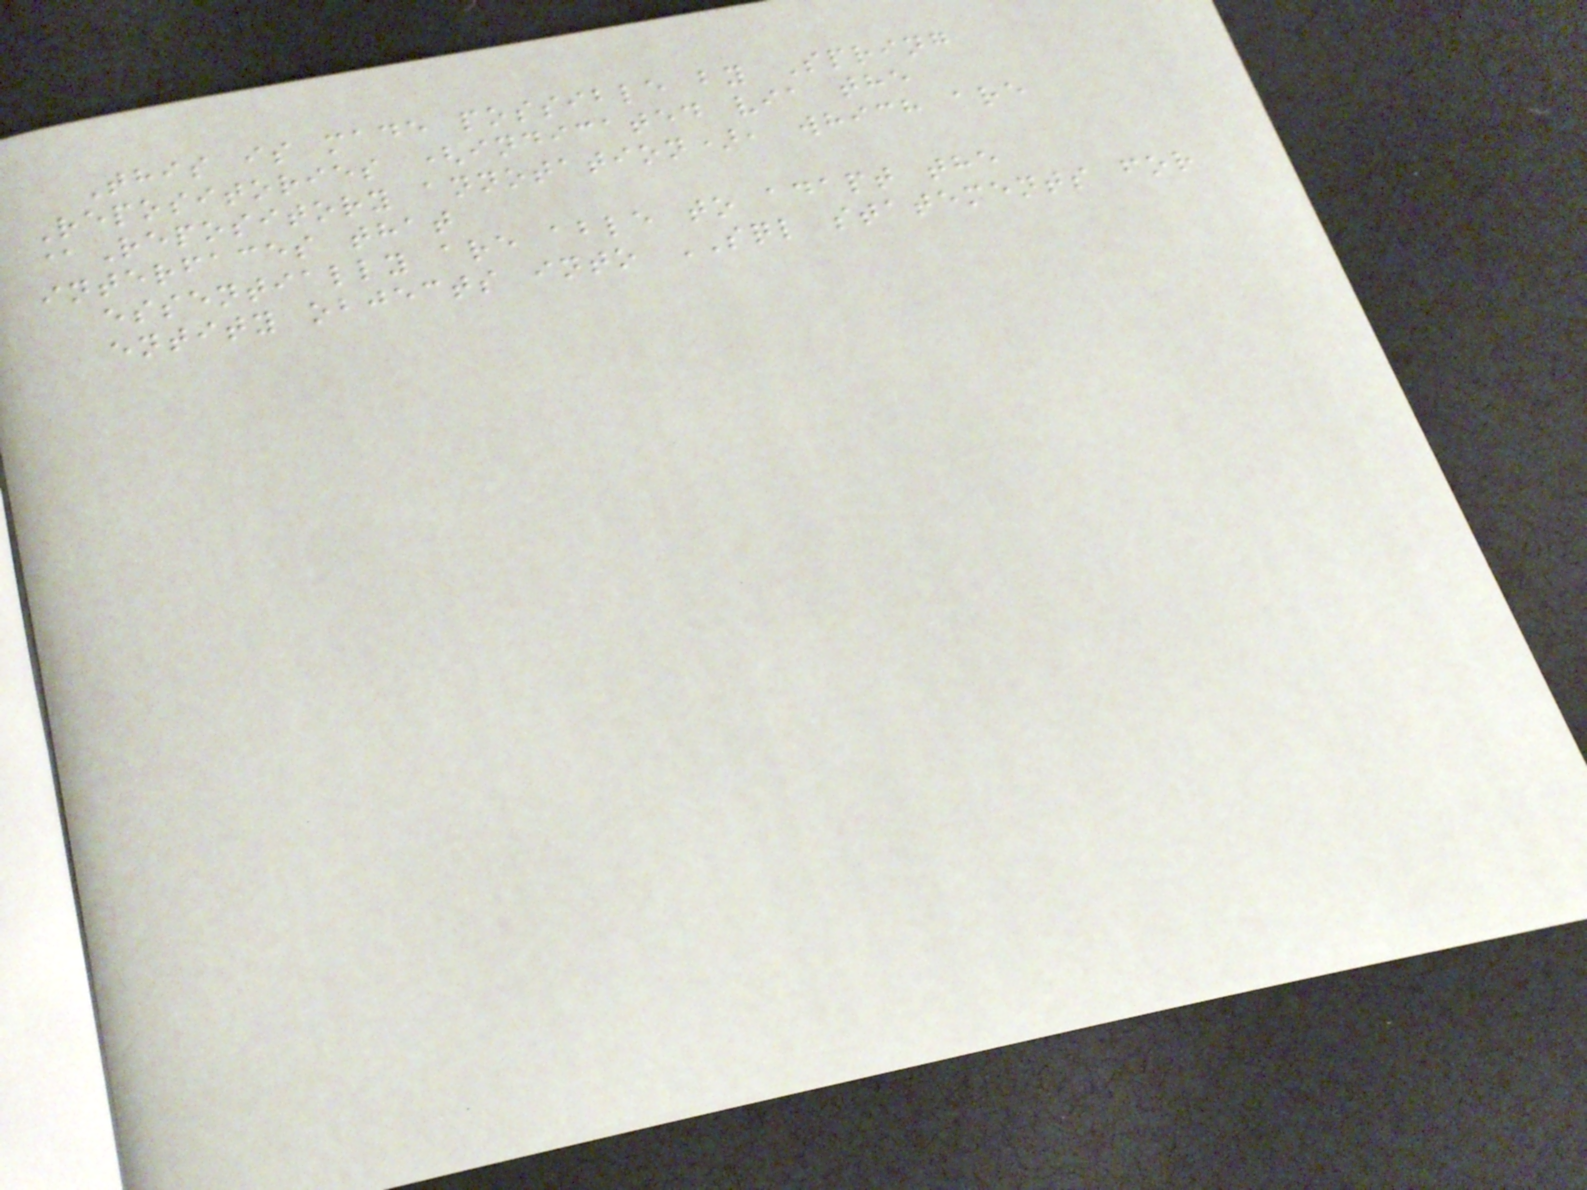This is made possible by Spring
Repositories (indicated via the
@Repository annotation), which are
interfaces that
essentially are able to adapt the
entity objects into SQL statements for
